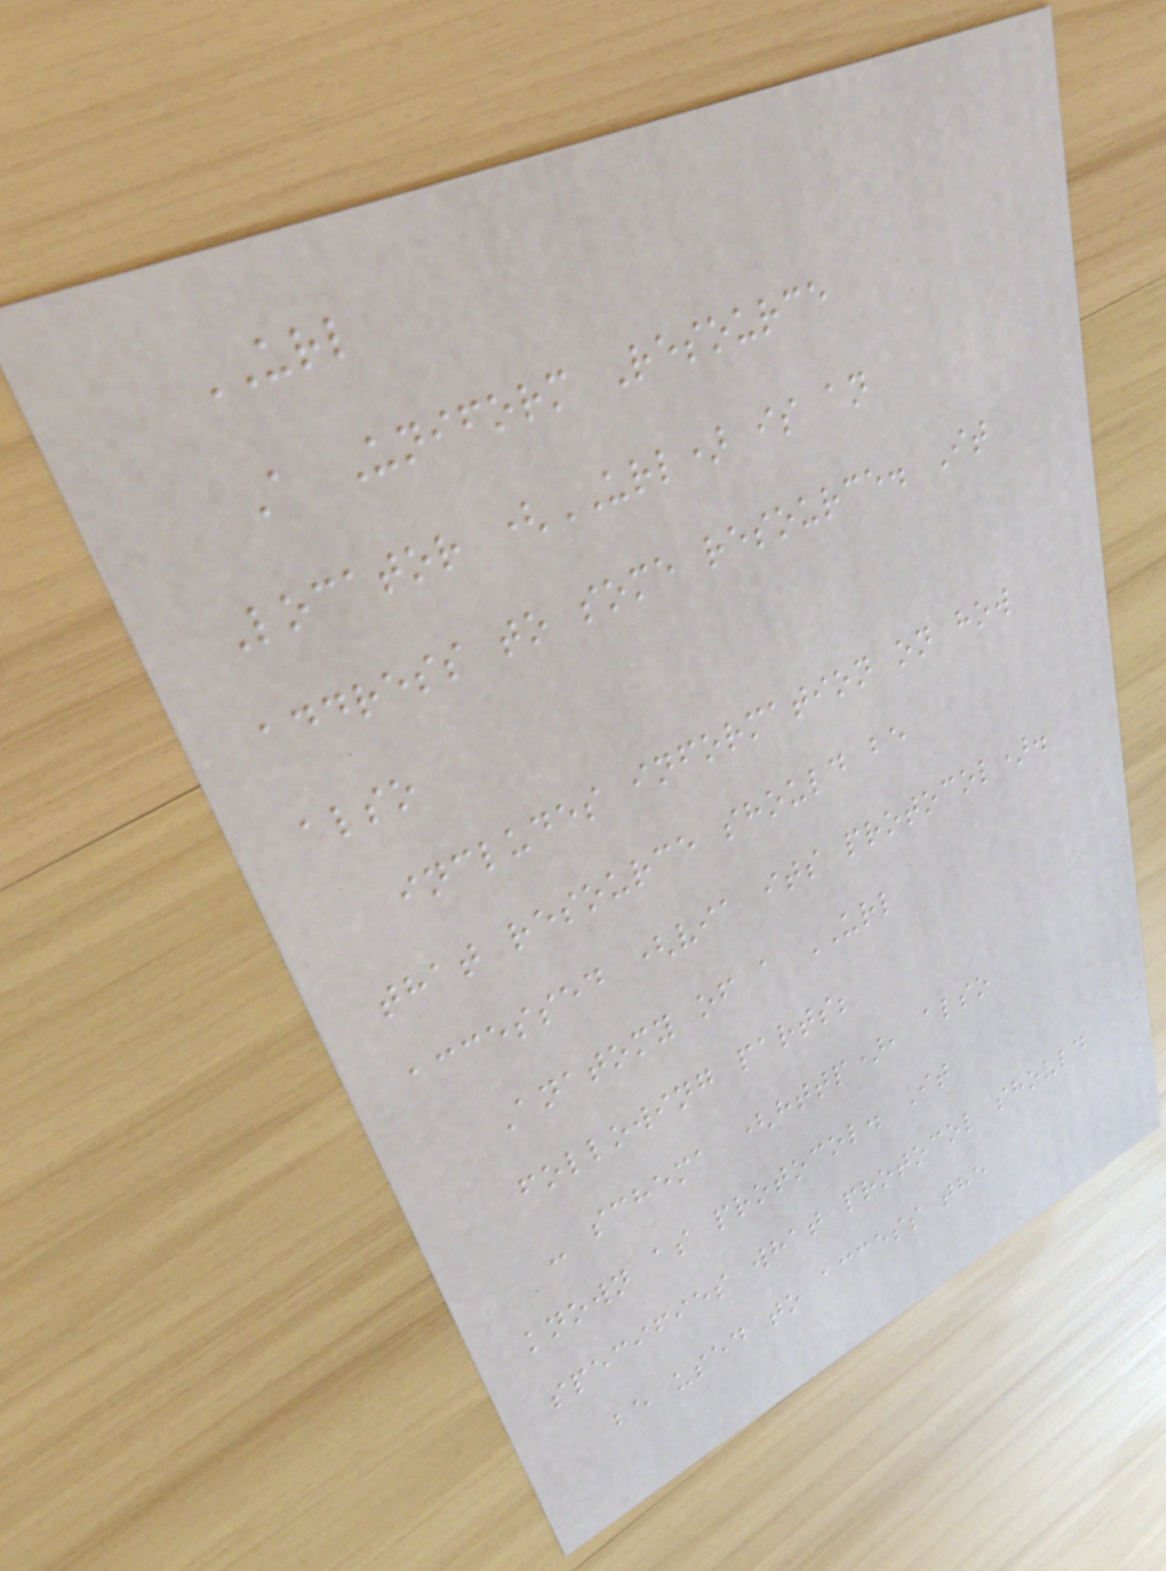URL
A Uniform Resource
Locator (URL) is an
address to some resource. It
also
includes information on how
that resource should be
accessed (via its protocol).
Anatomy of a URL
following parts;
- schema (http), also
known as protocol. It
specifies what protocol should
be used to access the
